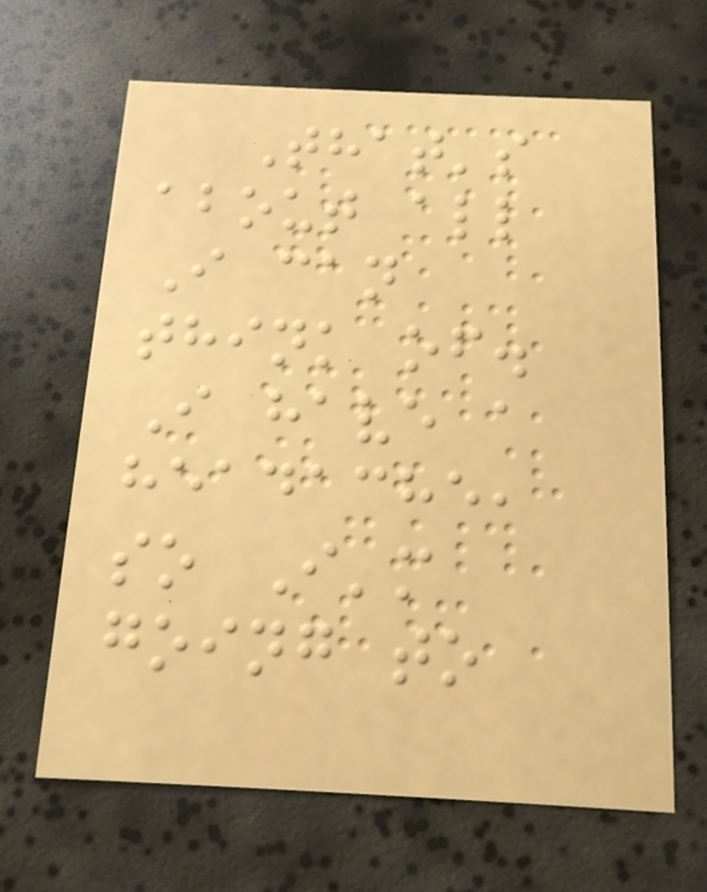That's
about all
I can
think of.
I have a
headache,
so I'm
going to
